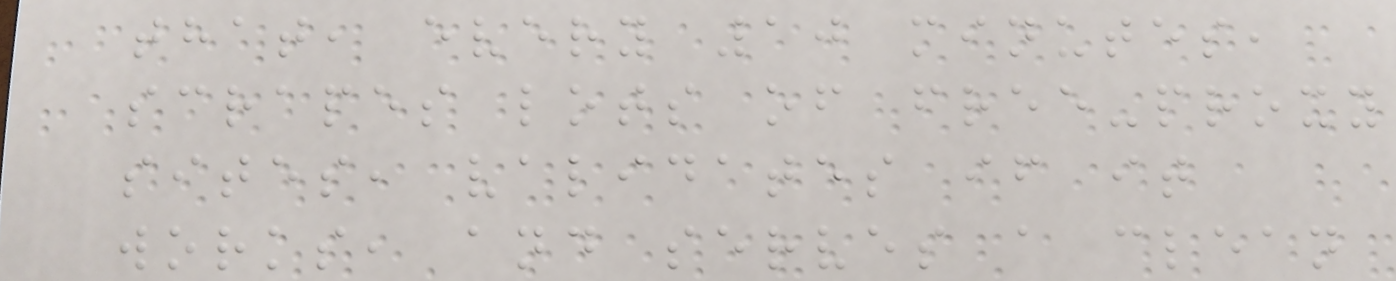that, every 10 minutes,
scrapes lots of free-proxy
sites, validates if it
works, and serves a clean
